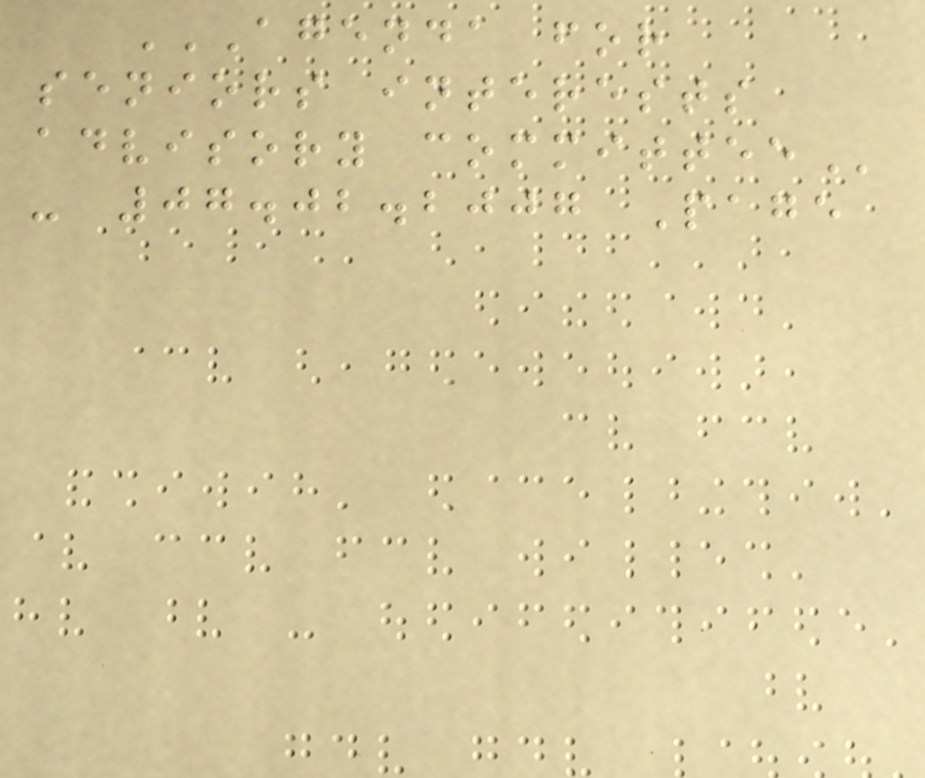AGENDA FOR
SENIORS INTERESTS
ADVISORY COMMITTEE
- 07.02.2007 Page
